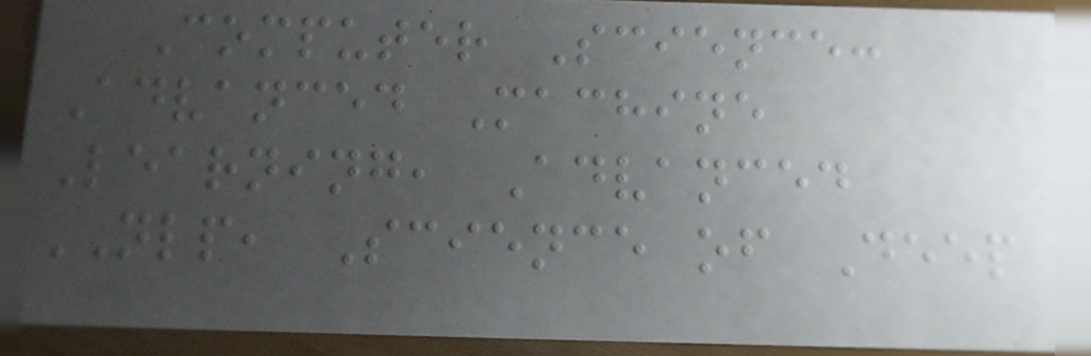Computer Science:
Advanced Machine
Learning, Advanced
NLP, Science of Deep
